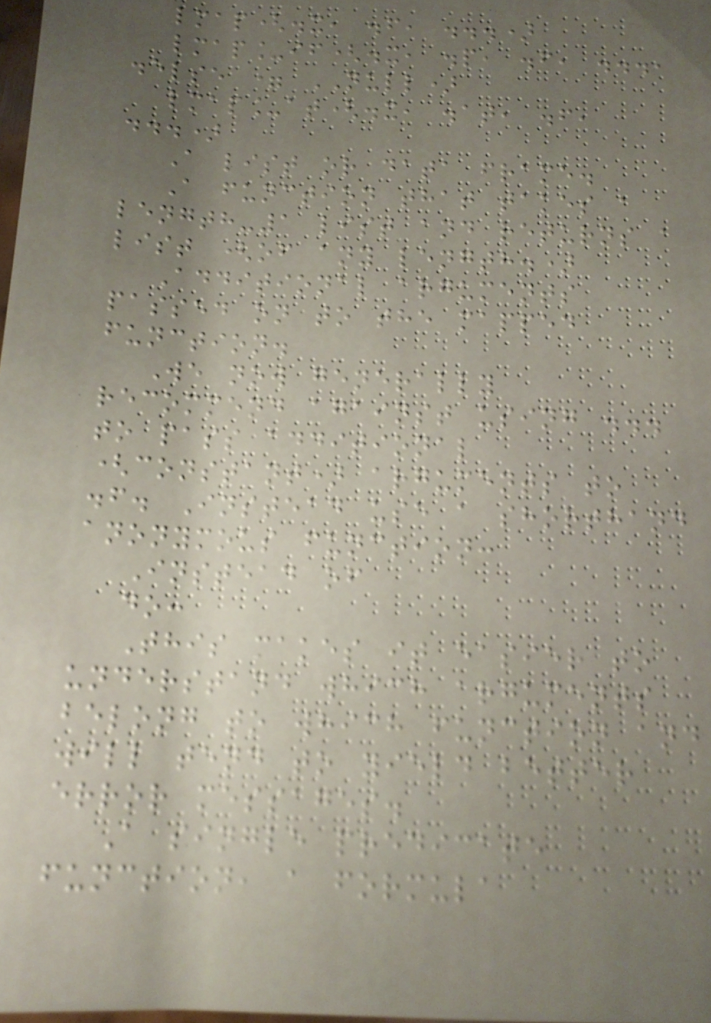lmap(.x, .f, ...)
lmap_if(.x, .p, .f, ...,
.else = NULL)
lmap_at(.x, .at, .f,
...)
A list or data frame.
A function that takes a
length-1 list and returns a
list (of any length.)
Additional arguments
passed on to the mapped
function.
We now generally
recommend against using ...
to pass additional
(constant) arguments to
.f. Instead use a shorthand
anonymous function:
Instead of
do:
This makes it easier to
understand which arguments
belong to which function and
will tend to yield better
error messages.
A single predicate
function, a formula
